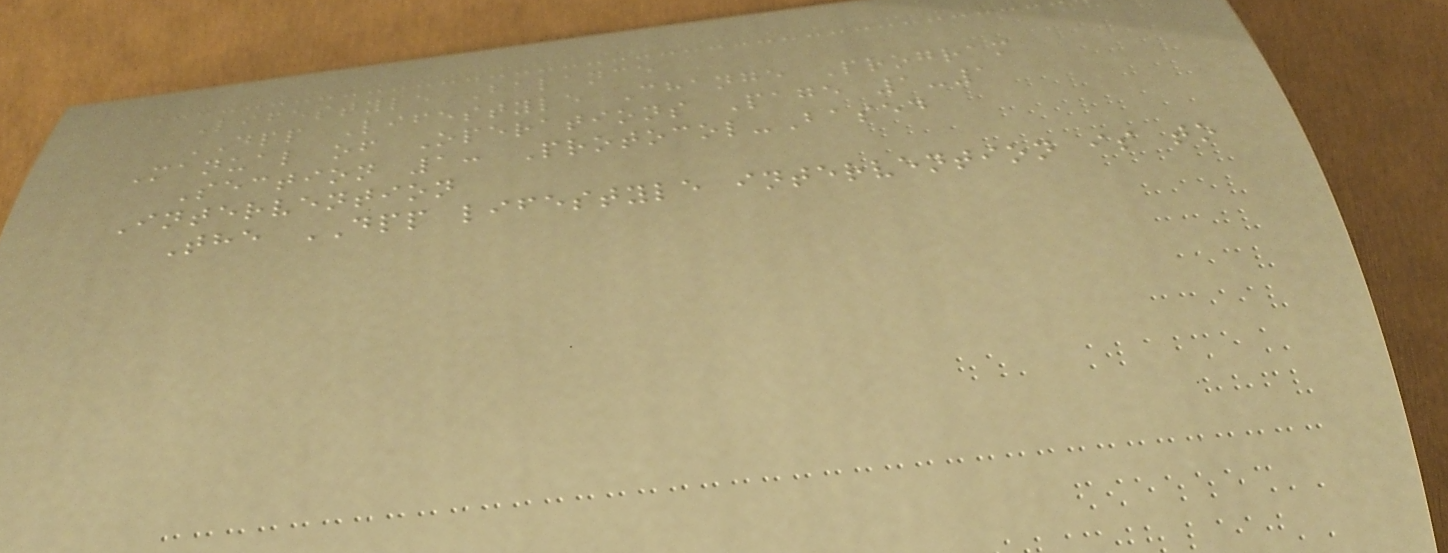Lifestyle Balance
DPP Lifestyle Change Program
Manual of Operations Page 1-1
Section 1: Protocol-Based
Intervention
The DPP lifestyle intervention is to
